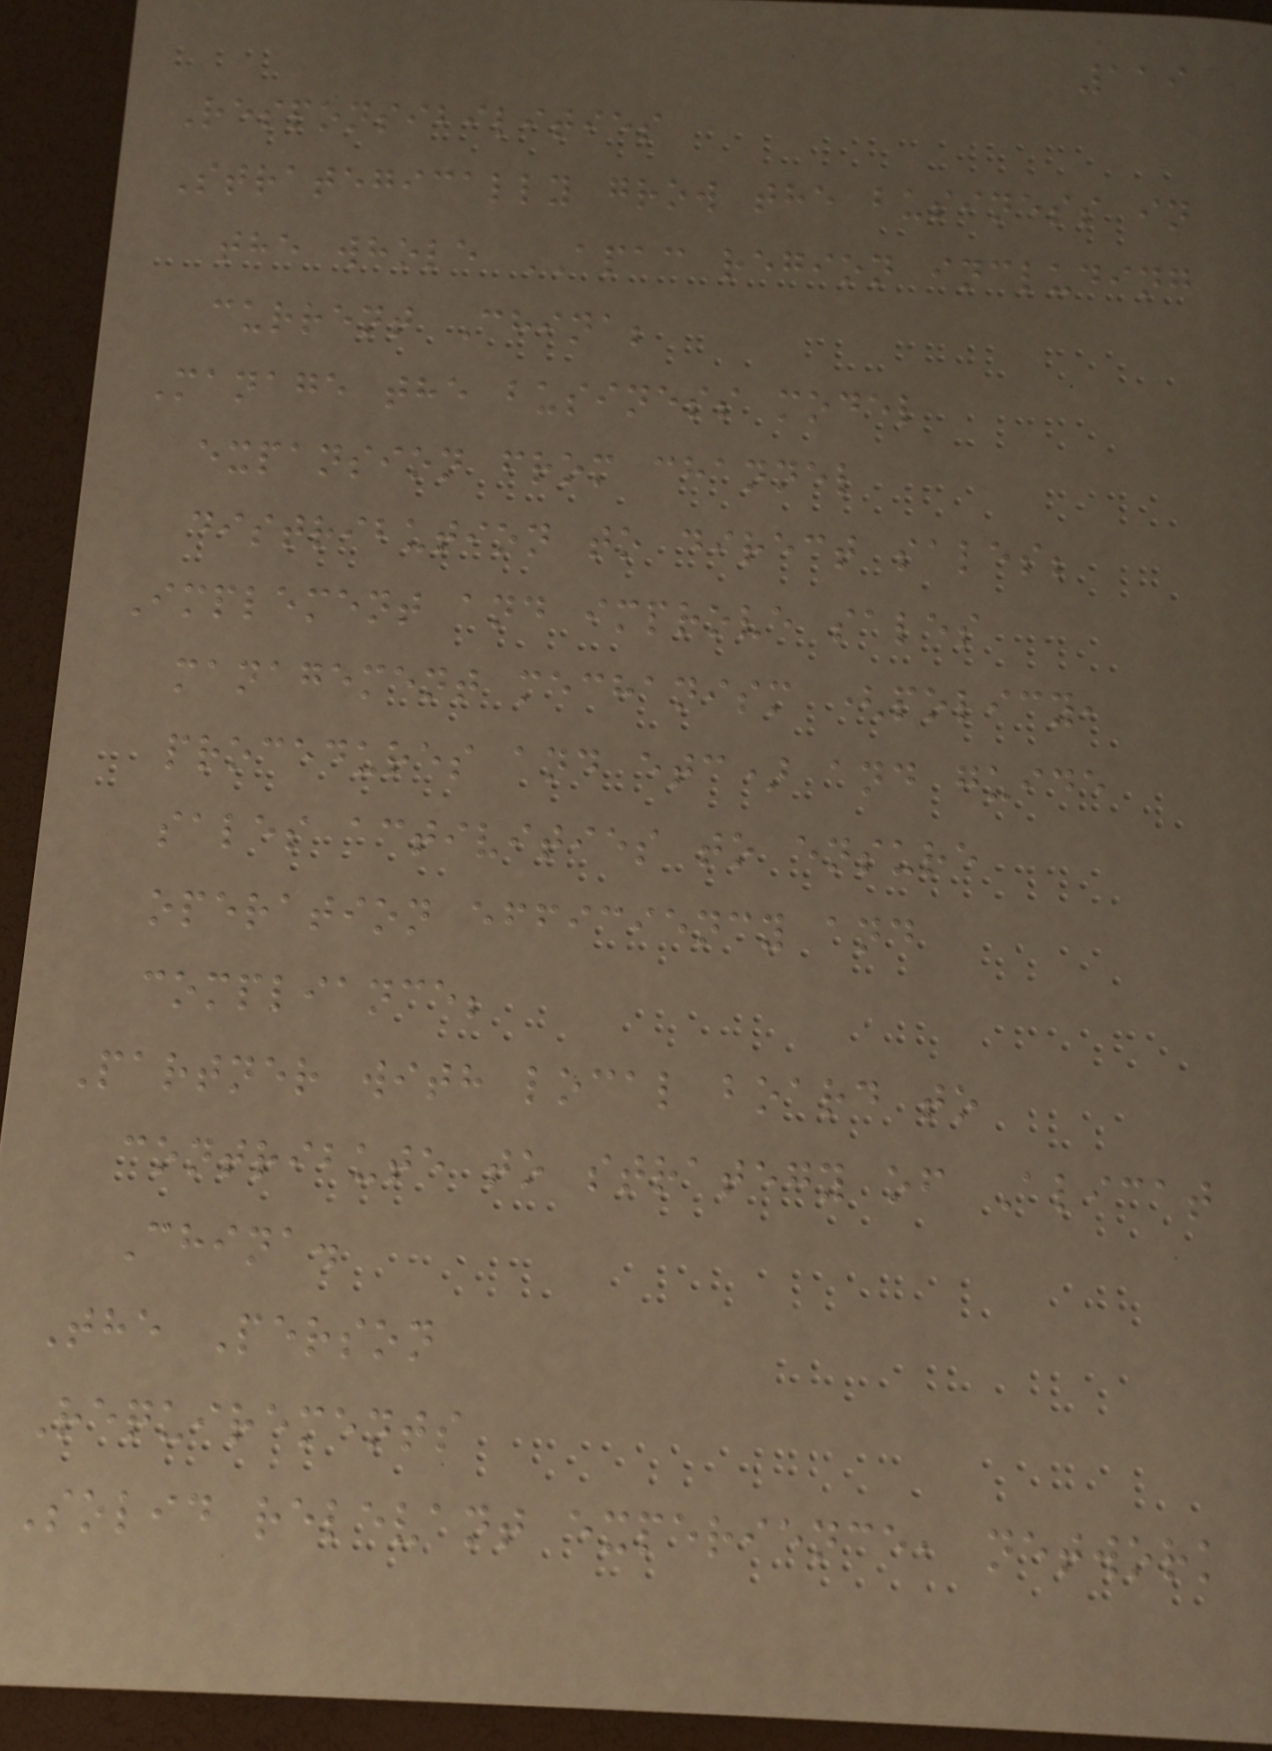119
Responsibilities
Strategically grow the business in
the whole APAC region including
current China;
Manage the business model
expansion from channel
distribution to direct sales;
Implement and improve sales
management mechanism (policy,
procedures and etc) and guide
sales activities to ensure
operation efficiency and
compliance;
Partner with local board to
contribute to strategy of Alicat
China.
The Person
Requirements
Solid relevant experience, network
